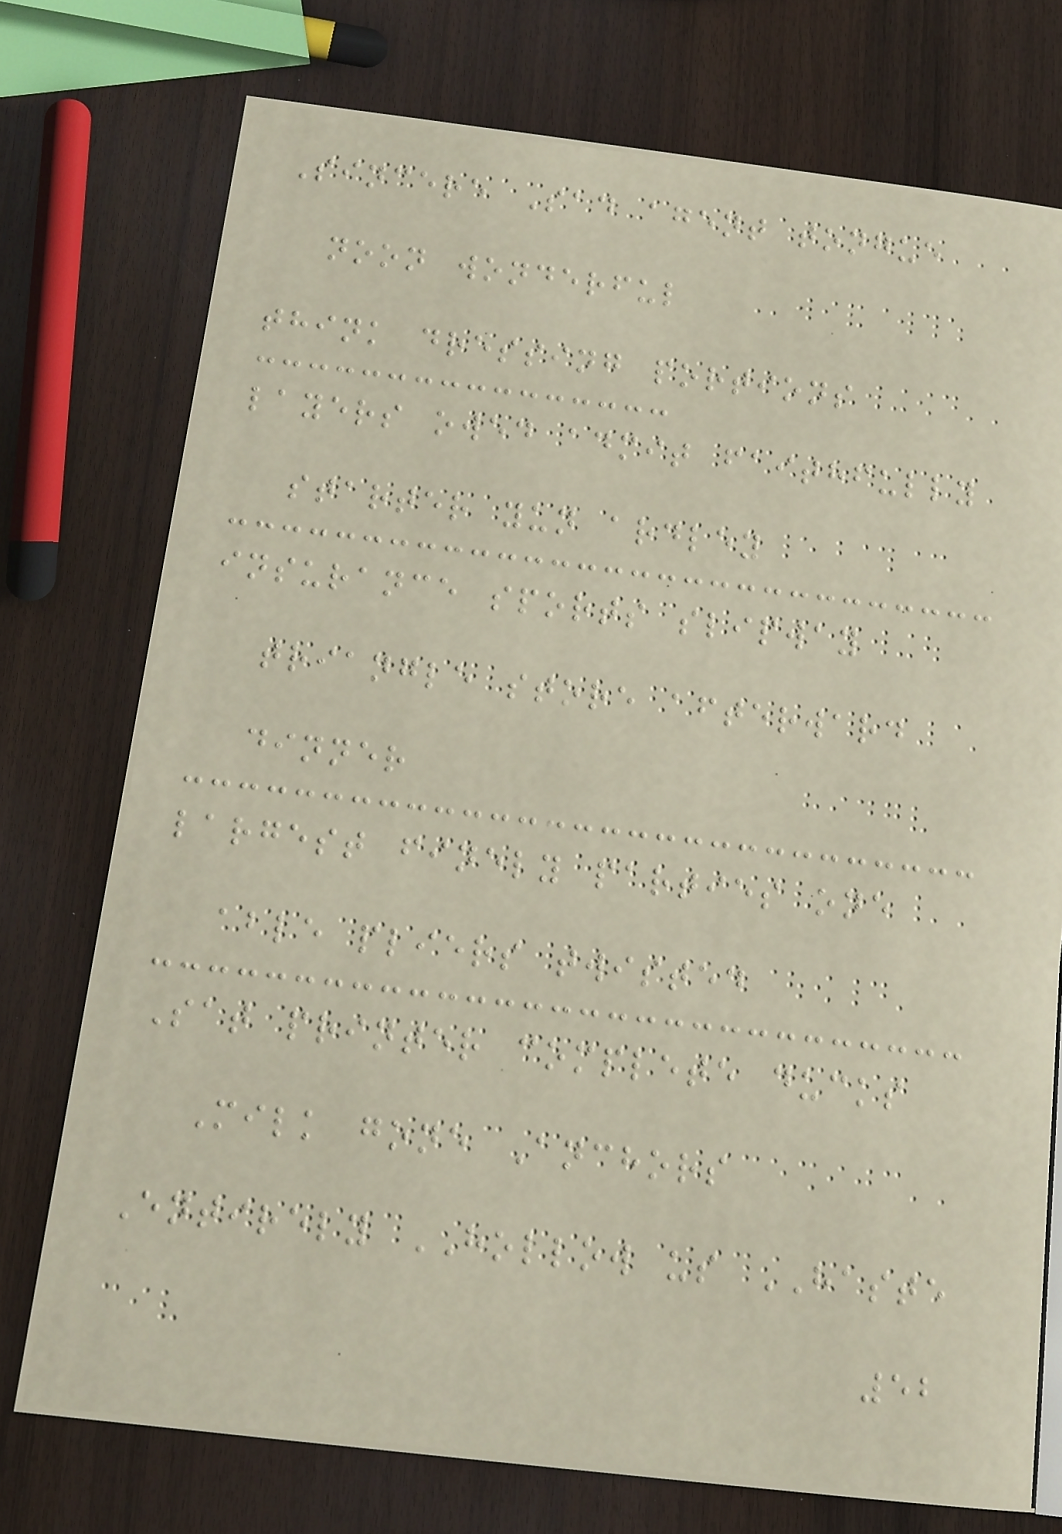Sincere Sad agent tongue
noon wonderful
think dressing portions
layers owed admit faithfully
starter yun ardley
insurance sports slipway
triangle store afterward
dinner
largest finely parties one
able pliers twisted
Sat printer complete ducks
Milk gone Anchors
Entirely HOLLOW us HASTE
52
